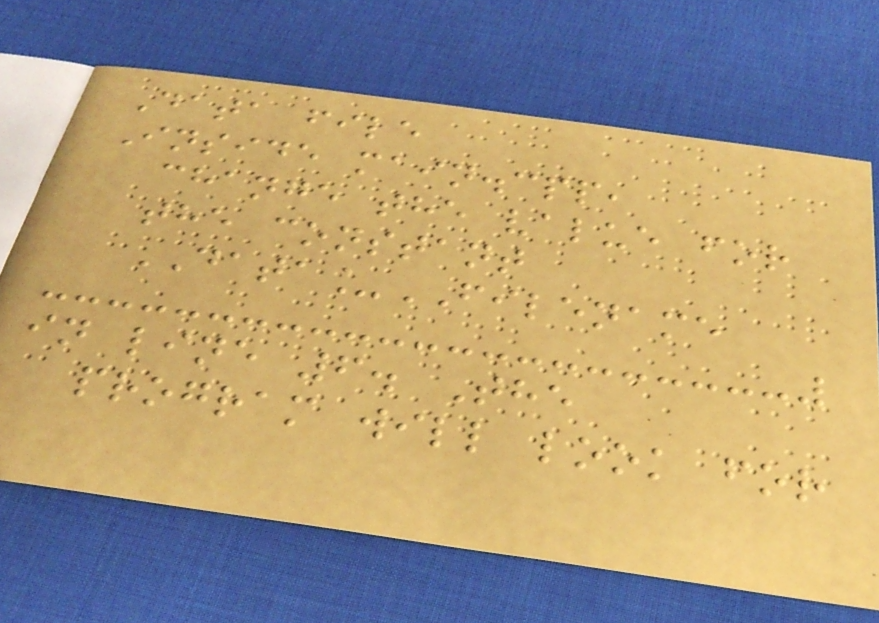Data file
Inside main.cpp,
change the value for
the constant
DATA_FILENAME
in line 6. The
program will look for
